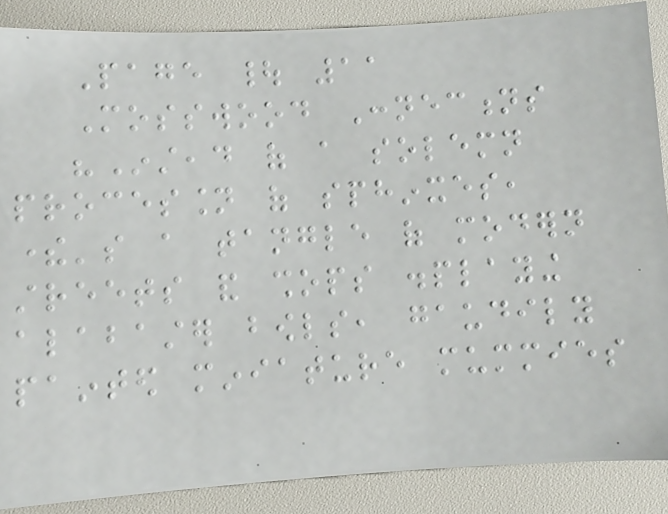Page | 11
Mosswood Connections
"Instead of a solemn
procession of sphinxes,
there's a tangle of modern
streets and shops displaying
alabaster bowls, gaudily
painted miniature mummies
